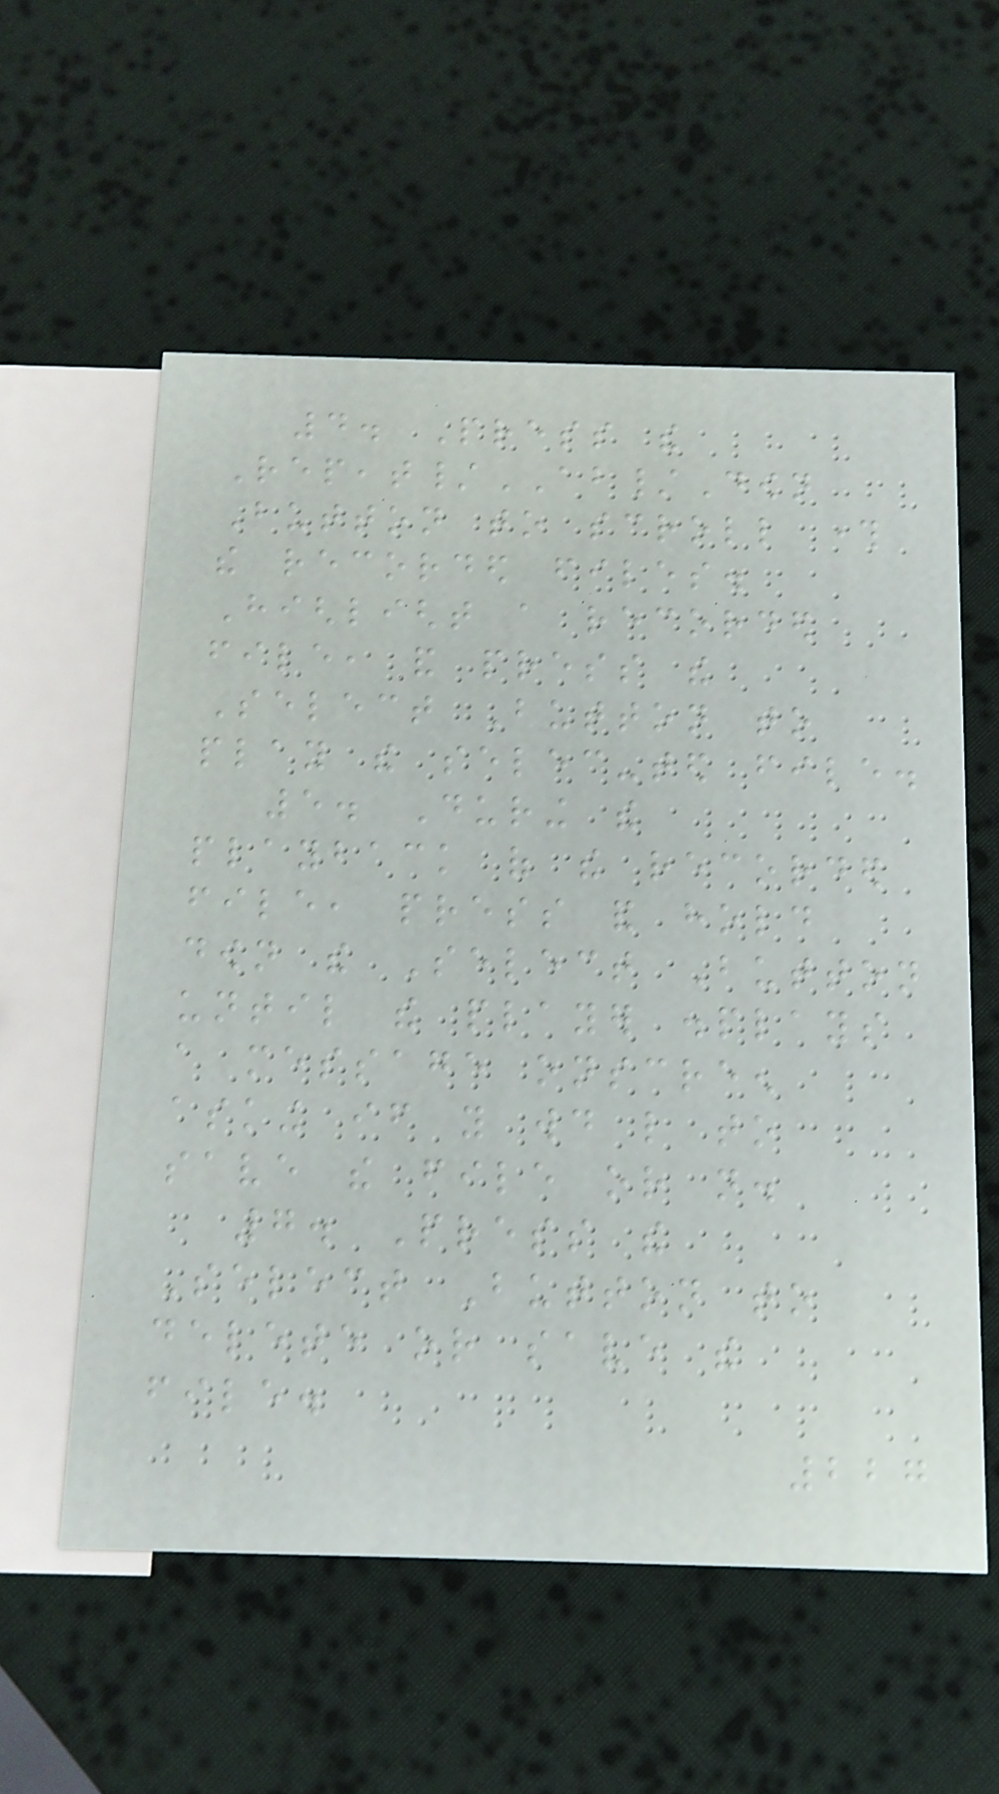4. Press the
Repeat/AB/Down
Button to scroll through
the recorded files.
Highlight a recorded
file, and press the
Select Button to
play the selec-ted file.
5. During the
playback of the recorded
file, press and hold
down the Select Button
until the player displays
a message onscreen
asking if you would like to
save the file or not.
7. Press the
Select Button to
delete or save the
file.
227
